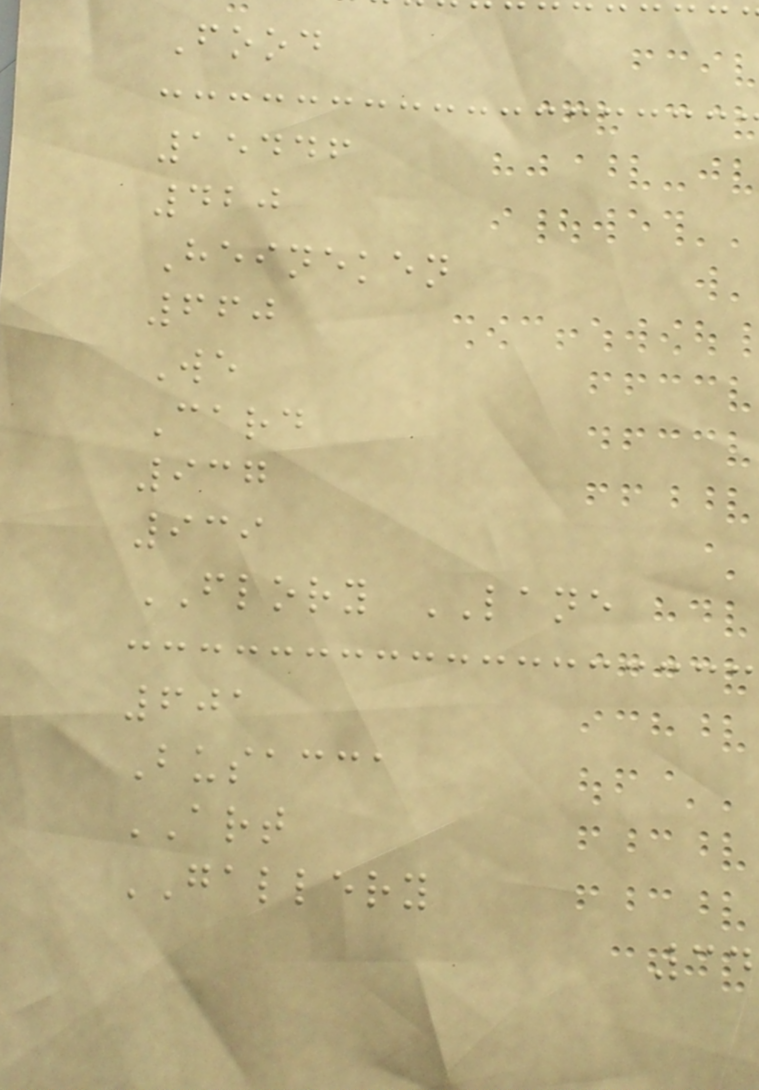Food
15446
420
Heineken
660
We
Card
937
939
FLORY LANE
601
Busacca
ART
GALLERY
34
